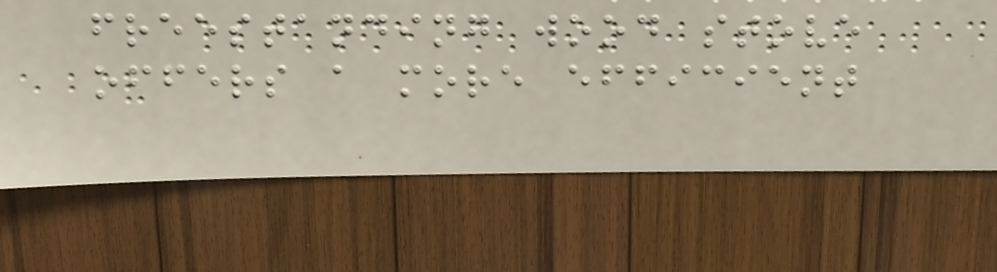freestanding wood stove
offers a more efficient
